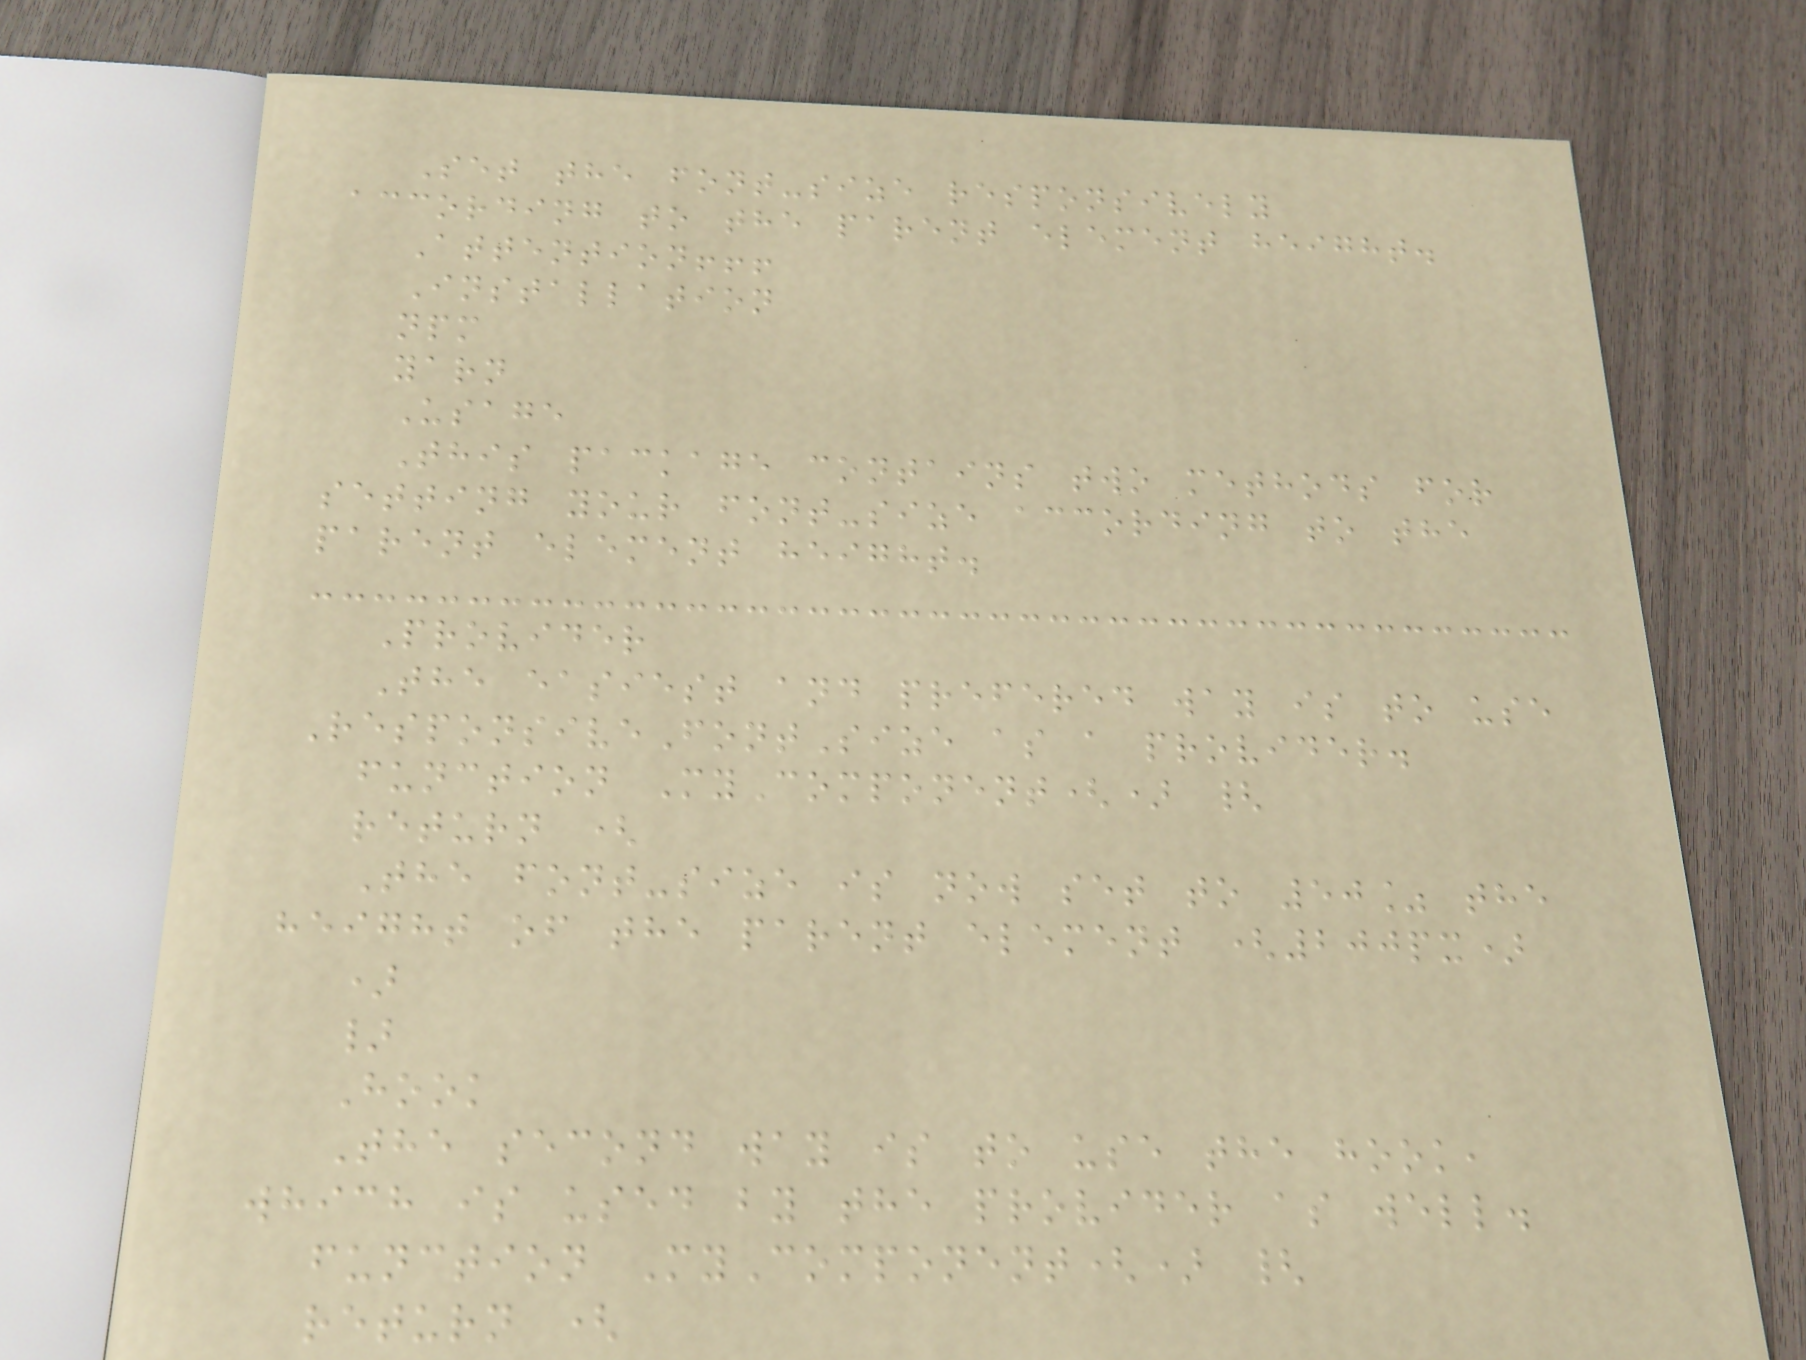Set the font-size responsively
according to the parent element height.
Attention!!!
Installation
npm
yarn
Usage
This package contains two methods for
setting your font-size according to the
parent element height.
Provider
The easiest and prefered way is to use
ResponsiveFontSize as a provider.
function MyComponent() {
return (
The font-size is now set to 50% the
height of the parent element (200px)
)
}
Hook
The second way is to use the hook,
which is used by the provider as well.
function MyComponent() {
return (
